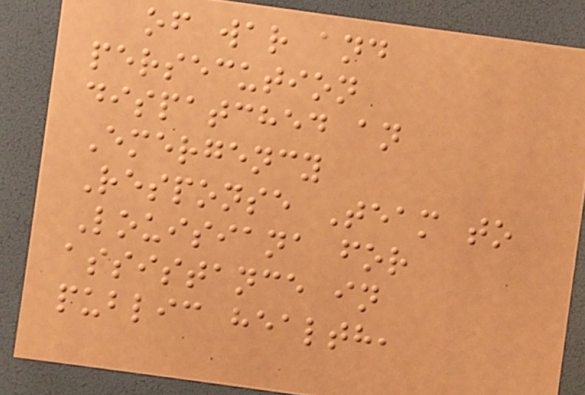of war and
persecution
dispatched an
Emergency
Response Team to
Louisiana for
assistance in
public health,
